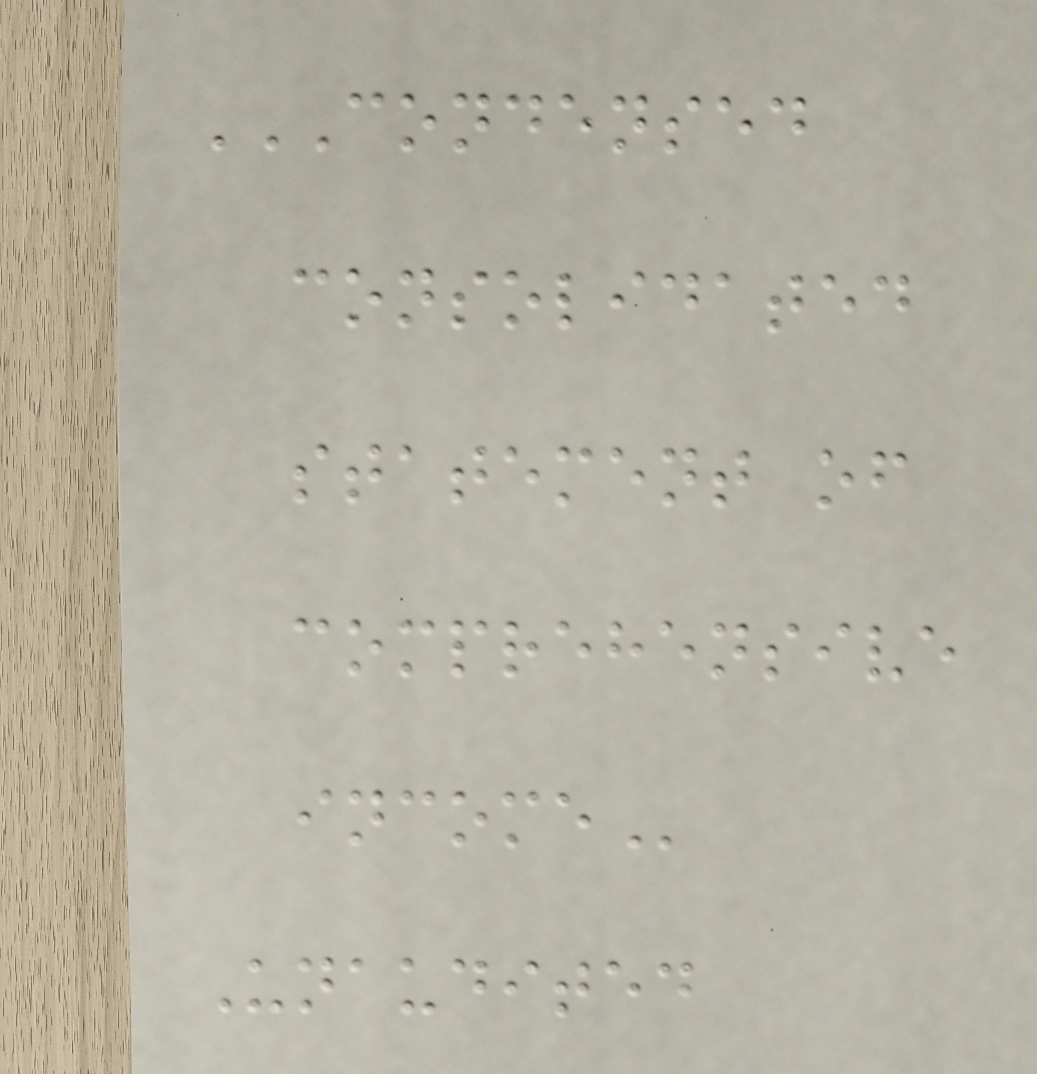CONDENSED
CONSOLIDATED
STATEMENT OF
COMPREHENSIVE
INCOME
Unaudited
